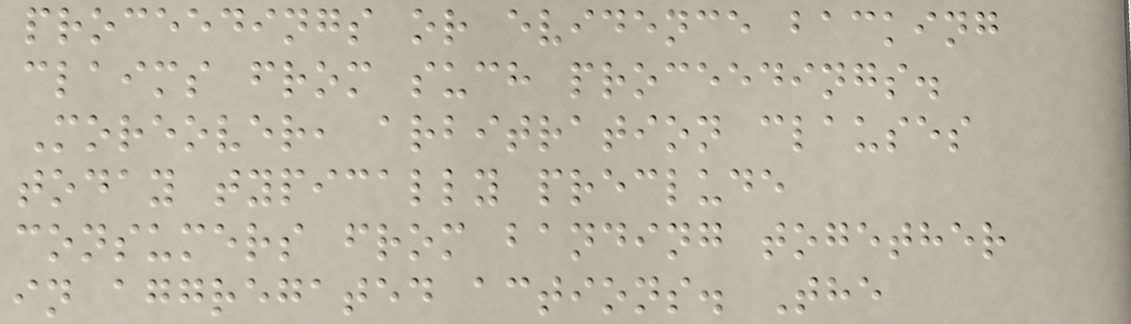proceedings or evidence backing
claims from such proceedings.
Moreover, arbitration clauses
today typically preclude
consumers from banding together
in aggregated actions. The
